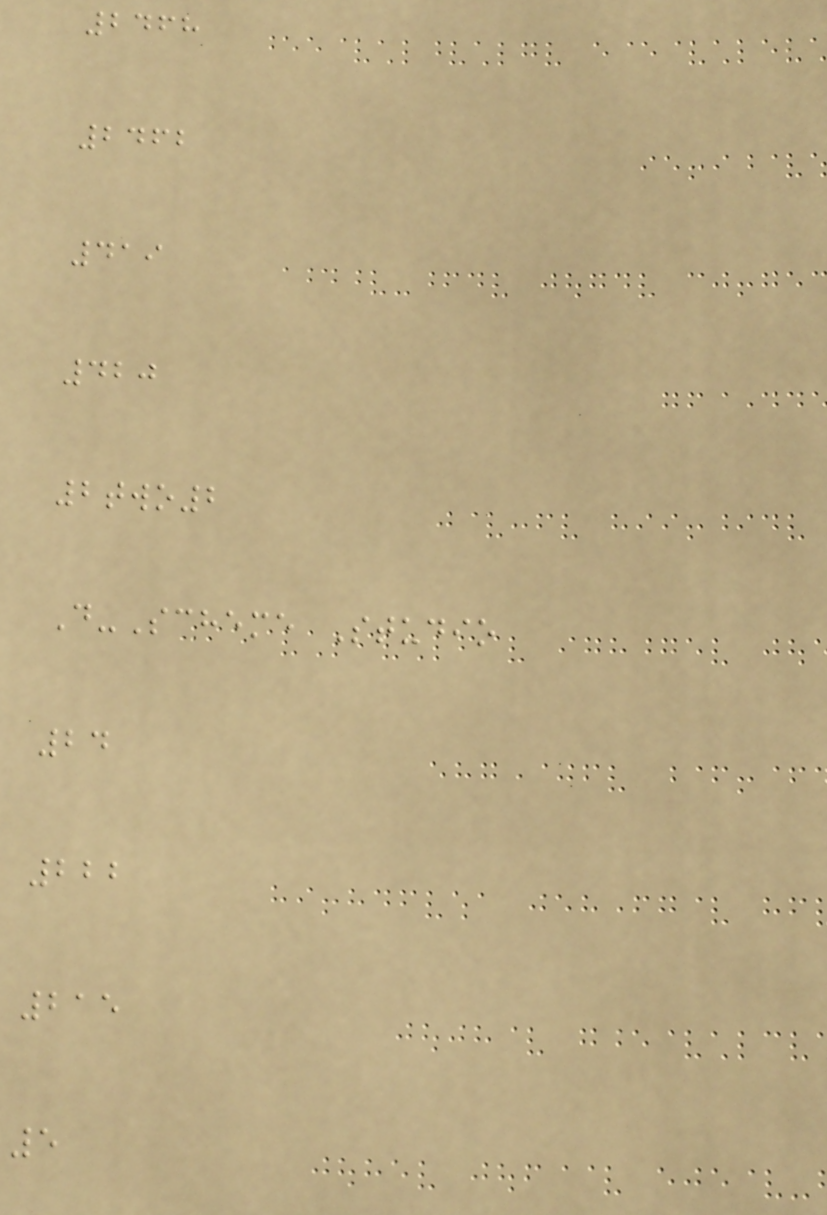2468
2462
419
420
2two2
D-Scheme Studio
24
222
215
5
